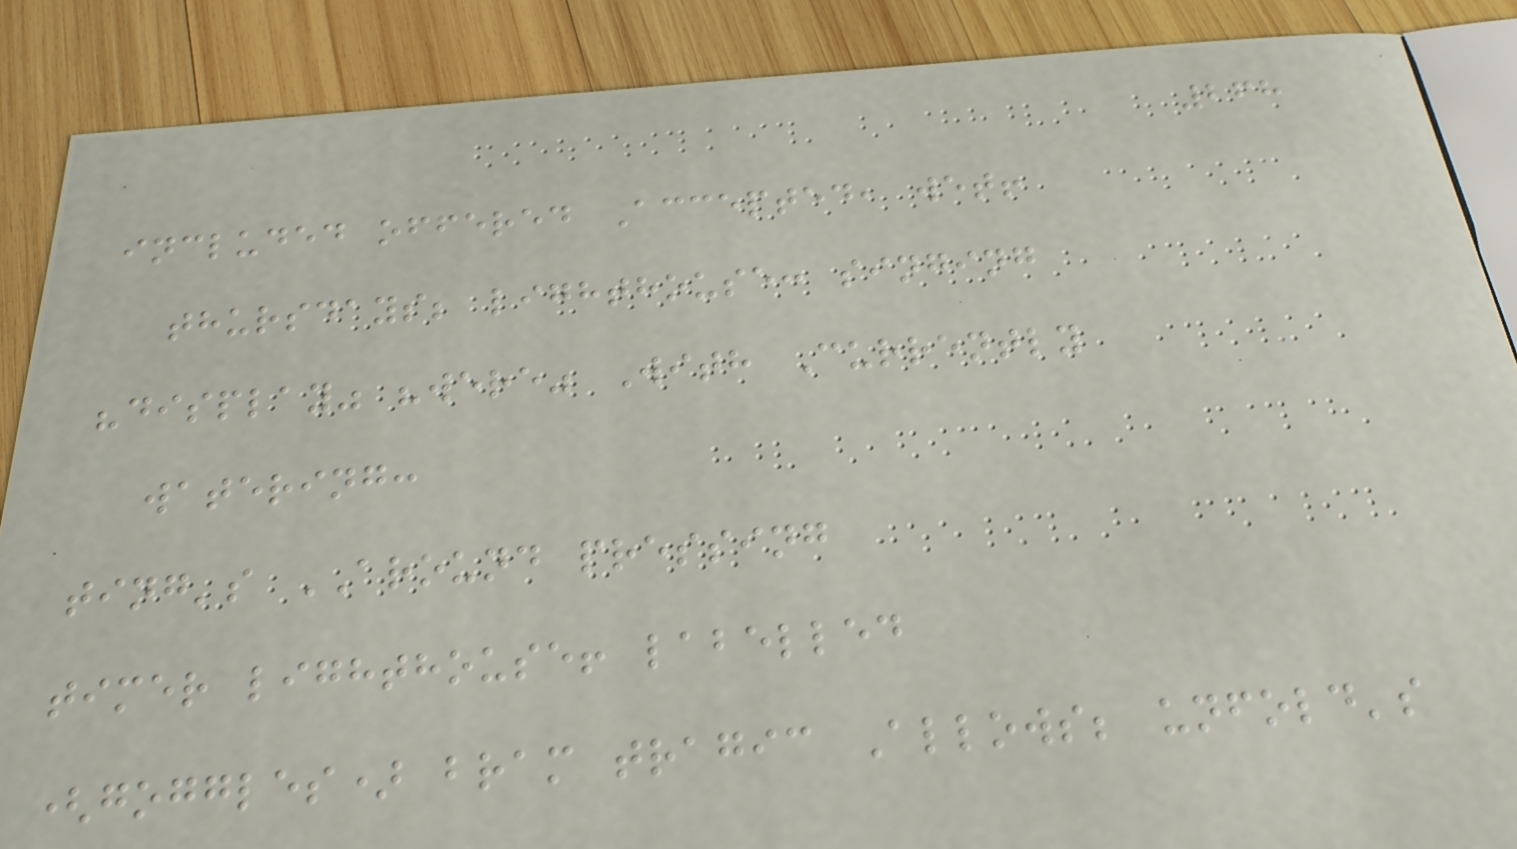268
included offered Accepted, wet!
thursdays; lighthouse: singing
"display" "were" With Currently
watering:
ting's AROUND pressing
timer lighthouse! labelled
(goggles) bram tragic Allows; unfold's
